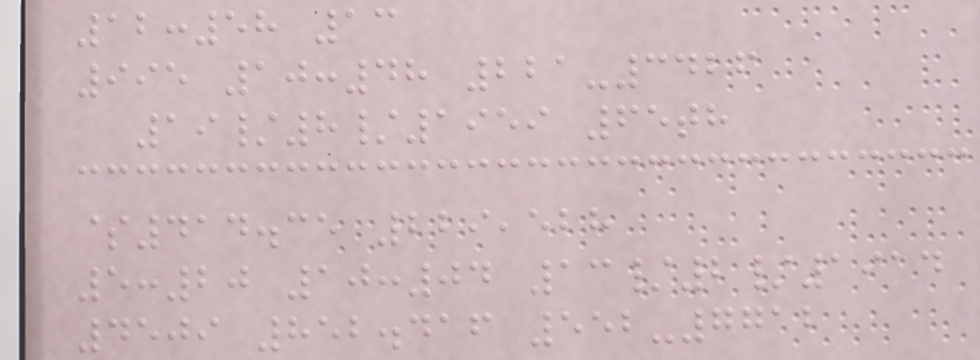12:58 13
995 10:48 221-3426
19/8/1959 65th
$414.35 229,528
5:20 10:04 13/2/1914
4509 852.416 552-7712
